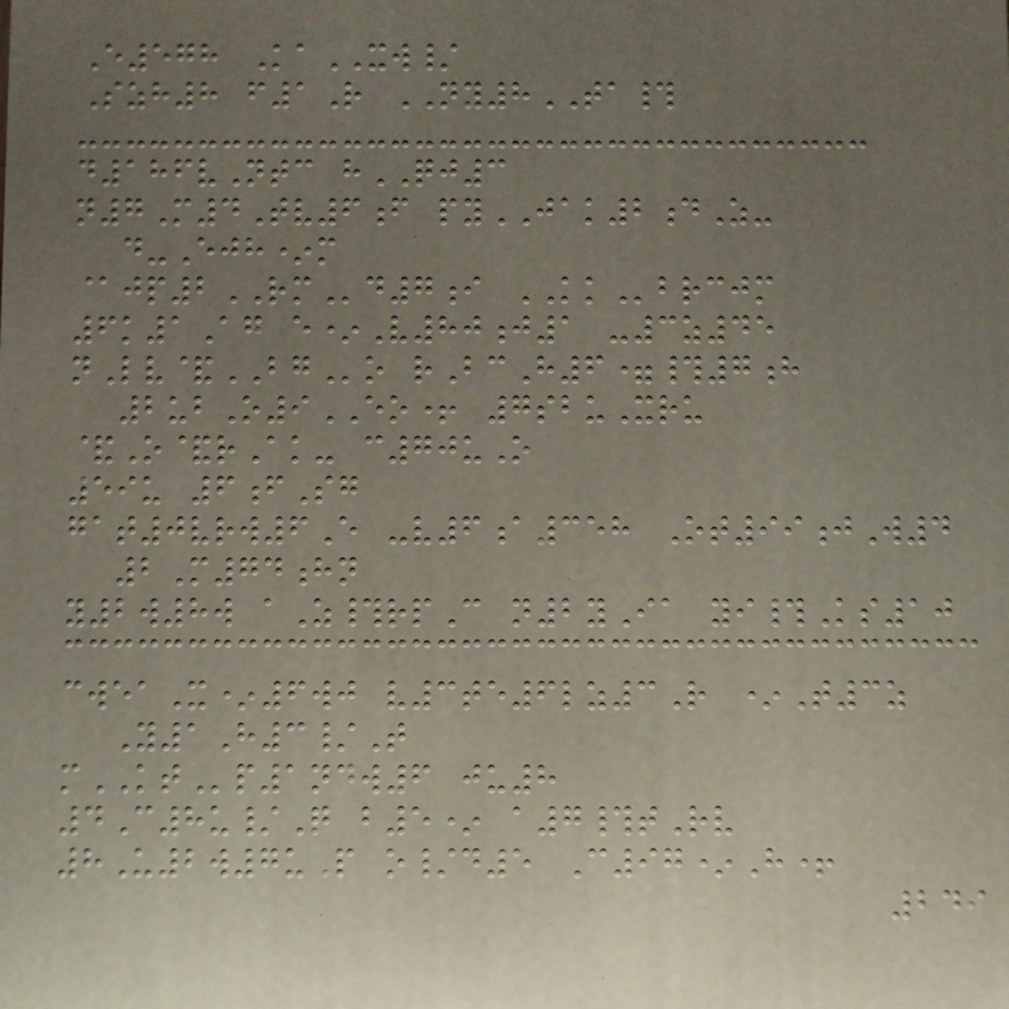E578 KaXW/
Szh8 f1R NY8TA#
d186vNtc hQJ3
n7M4Tv6f pyJAK2dZ-
d-Ejh*m
@jp2RMd7i KKbrcjm
6k1Ag e*V80j1 -3z45
nLv&BGo rBcH6=#7h
2ubO9EO+ 7sbuXru
&O&rAk- c70uO
59u 6fSg
gat0vrw6E -v6a358 Ot99jW4
2M74hn
y2w8w aZ#rpC n2yIa yi#Ks10
cweaX*6wj v3te6lz3R *T3z
Y1H3/T
mKTp1ndw6 ju8
4C8u/Q b5* a7#tRv
8U2w7uP o/d5 C97*H+
249
